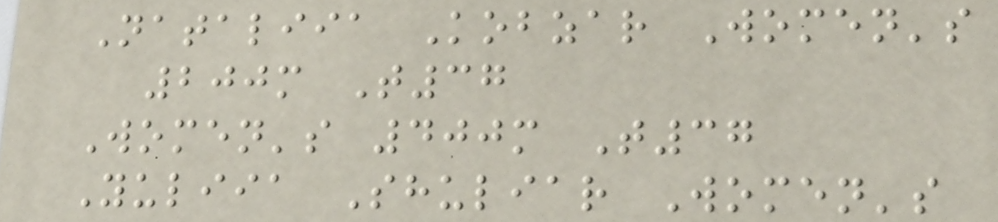Nataliia Kobzar Women's
200m T37
Women's 400m T37
Yuliia Shuliar Women's
